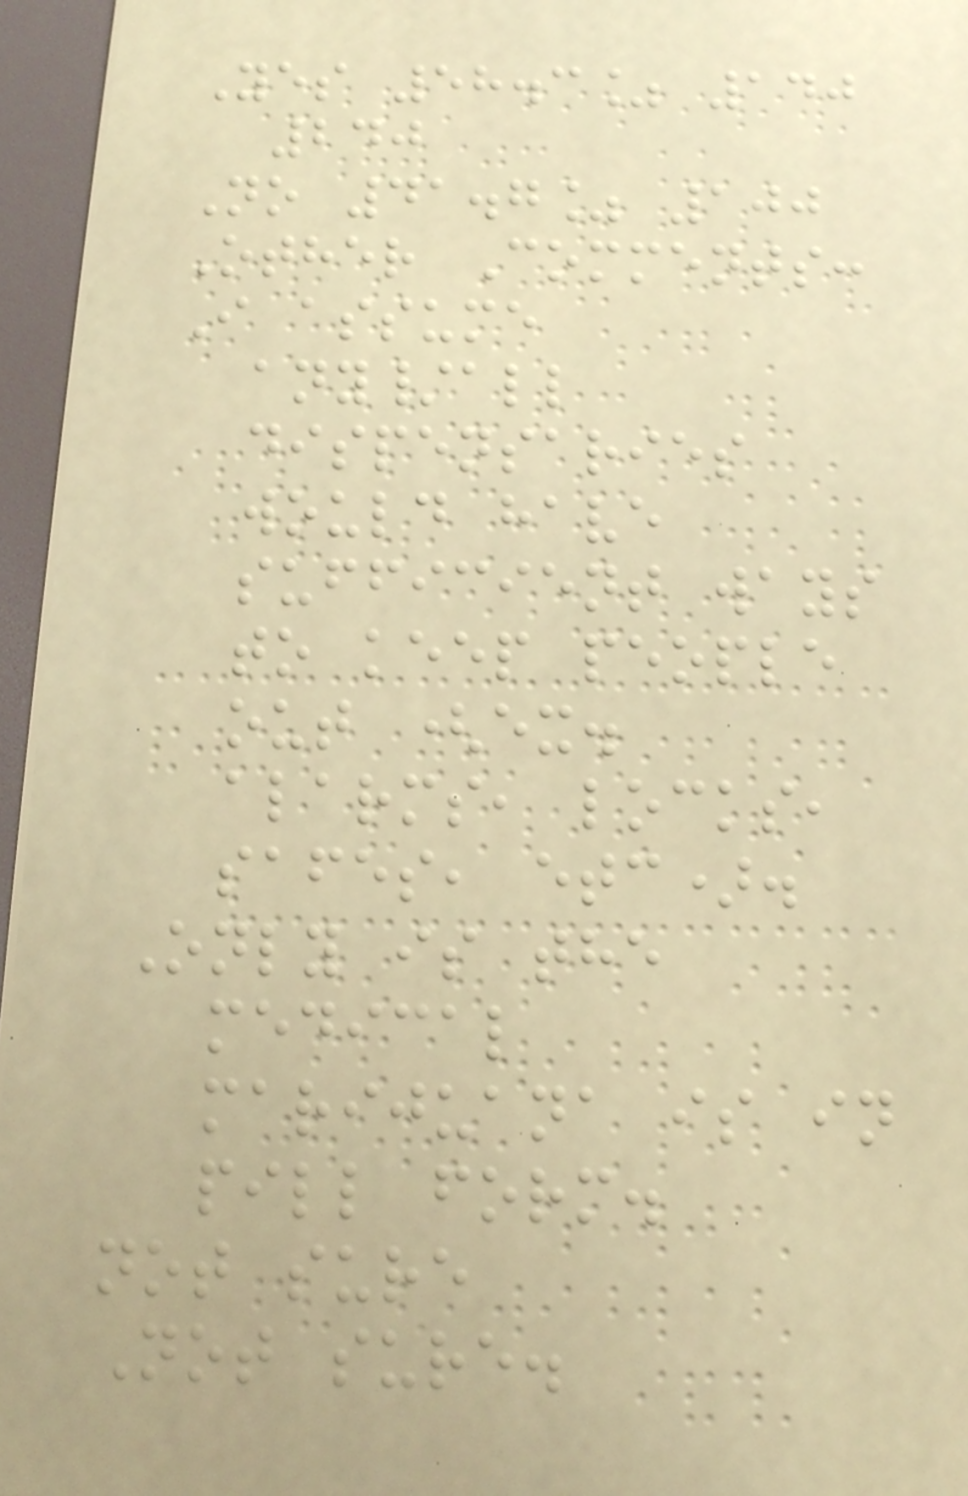Yes 58.3% 140
240
No 41.7% 100
Other Comments:
I assume
any/all
dispensaries
would have
sufficient ways
to keep people
out (ex.
alarms, locks,
safes, etc).
Only is the
medical
marijuana is in
pill form.
not sure
Not sure.
